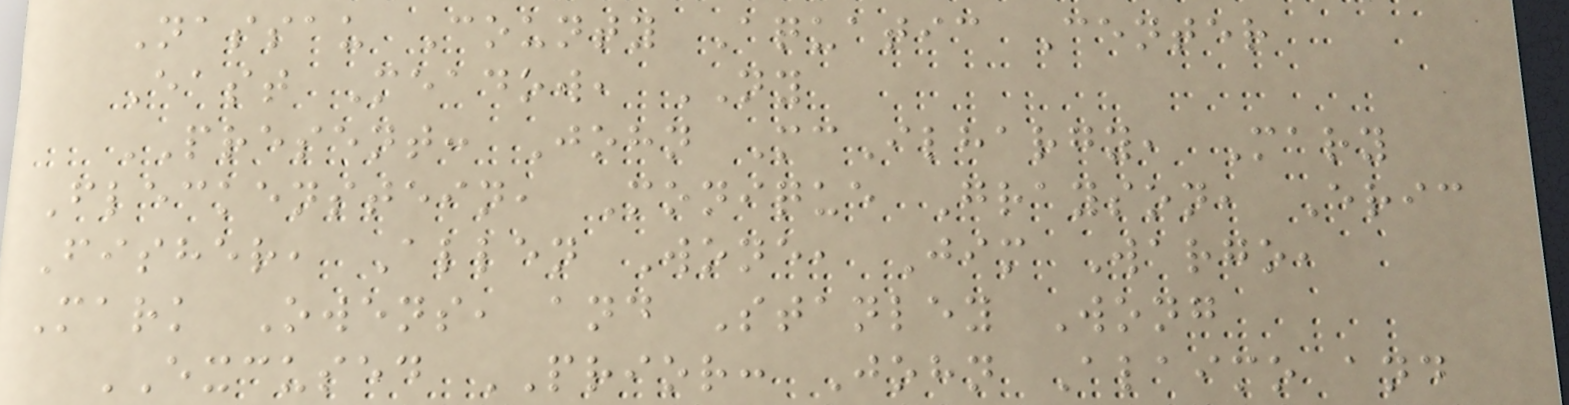Nassau County Aquatic Center
East Meadow, NY
PRESENT: John McIlhargy, Mary
Fleckenstein, Monique Grayson, Eric
Fisher, Allen Wone, Jim Wargo,
Mark Owens, and Stanley Wong
EXCUSED PRIOR: John Alaimo and
